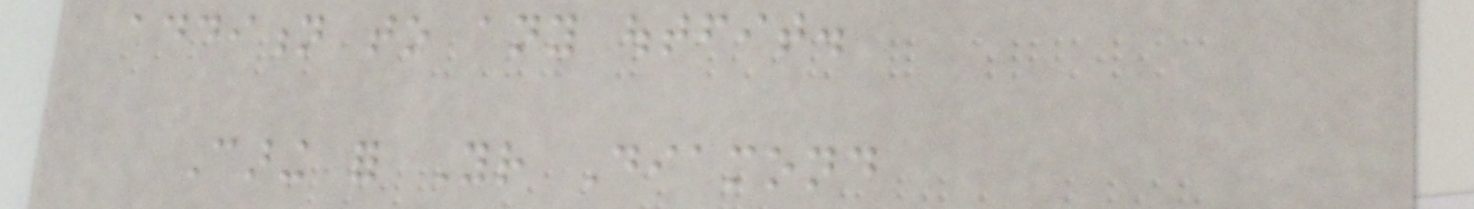addition to any outfit.
Caring for Your Diamond
